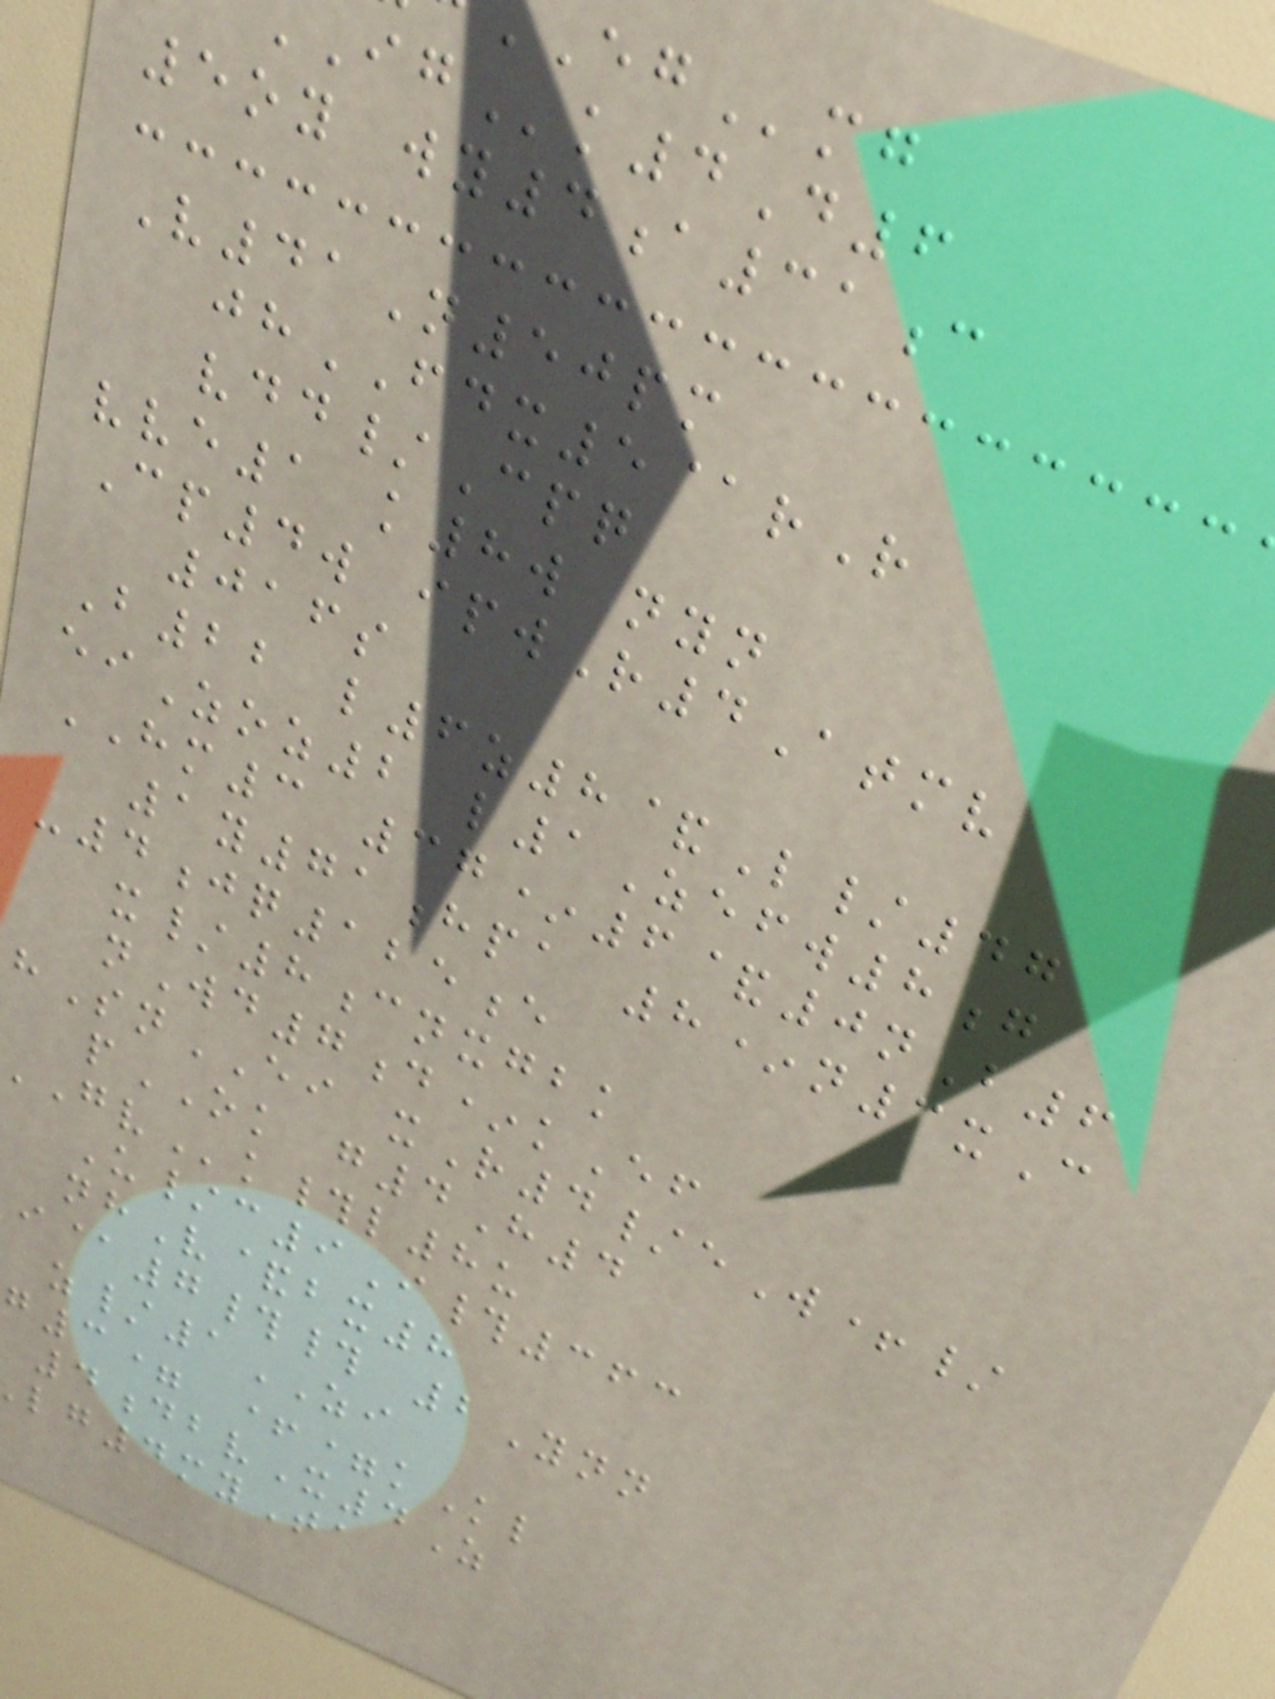k4D6
5oy wy4a31c
V41N50pm
jhFDX5@rR
vdd/Cpq
vve1 k8w nyn
Cp4w ipwR4Atmv
016s
B22 l6z8&L/47
eiZoz2 l1Zefw8g
HM3 37*6&0nB6
1y71hpa 8*n3xC
-4jq125e
x/8cnxgbk
nWd7d*kEf
hSnEI xR4/eW+/
pOK g4H4
k#l8u
U/c9I#363
nhV&bx8
i@7## 2Ynn
z/1ZI
g3= +=kKl
4dbvX4Z
g4myTa
